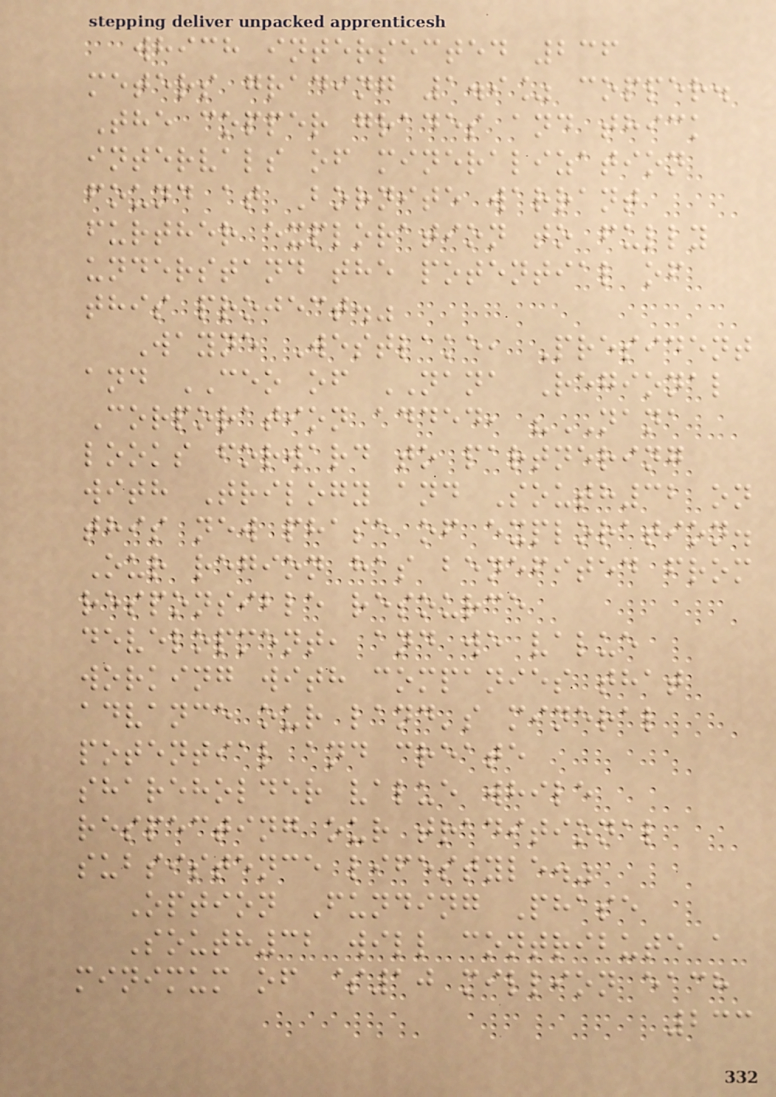which intersected 236
meters grading 1.9% copper.
The copper grades and thick
intervals of mineralization
found at Bornite warrant
further exploration to fully
understand the potential of
this project."
Wayne Westlake, President
and CEO of NANA Regional
Corporation added, "NANA
looks forward to partnering
with Trilogy and South32 on
this new phase of exploration.
Our region has benefited from
responsible resource
development, and we value
working with companies that
advance our land's mineral
potential and create
shareholder value while
respecting our traditional
subsistence lifestyle."
Option Funding Phase
South32 will contribute a
minimum of $10 million each
233
